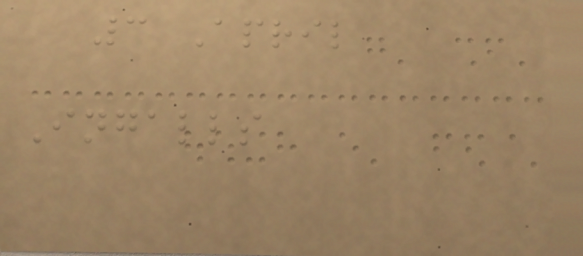3 April
Ingalls
